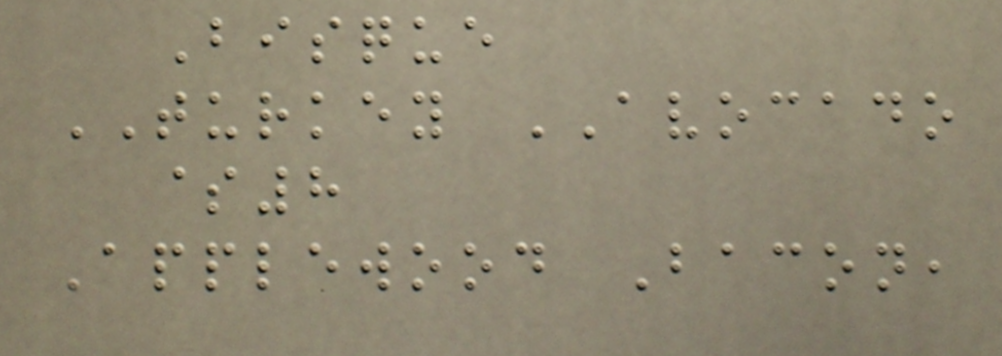Bisque
TURKEY AVOCADO
$8
Applewood Bacon,
